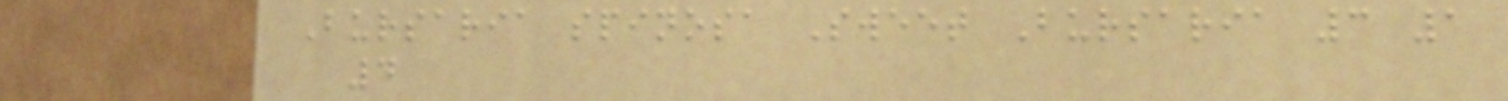Bursaria spinosa Sweet Bursaria 3 1
4
